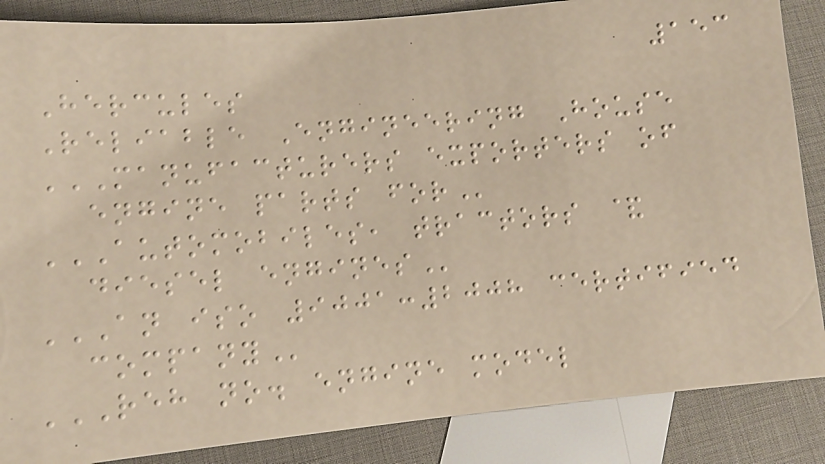153
Hercules
Reliable Engineering House
MANUFACTURERS EXPORTERS OF
ENGINE PARTS FOR
AUTOMOBILES, TRACTORS &
DIESEL ENGINES
AN ISO 9001:2008 CERTIFIED
COMPANY
REH NO. ENGINE MODEL
